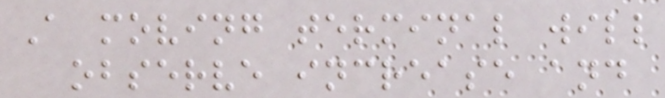A moving terminal will
observe increase and
